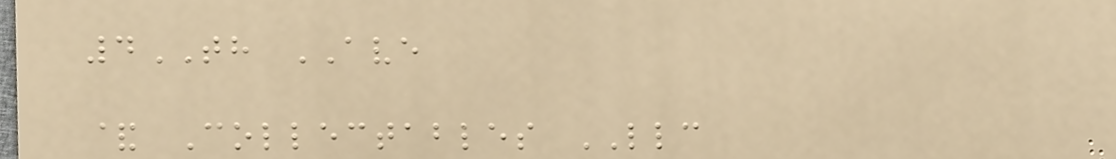4TH AVE
& Collectables LLC
